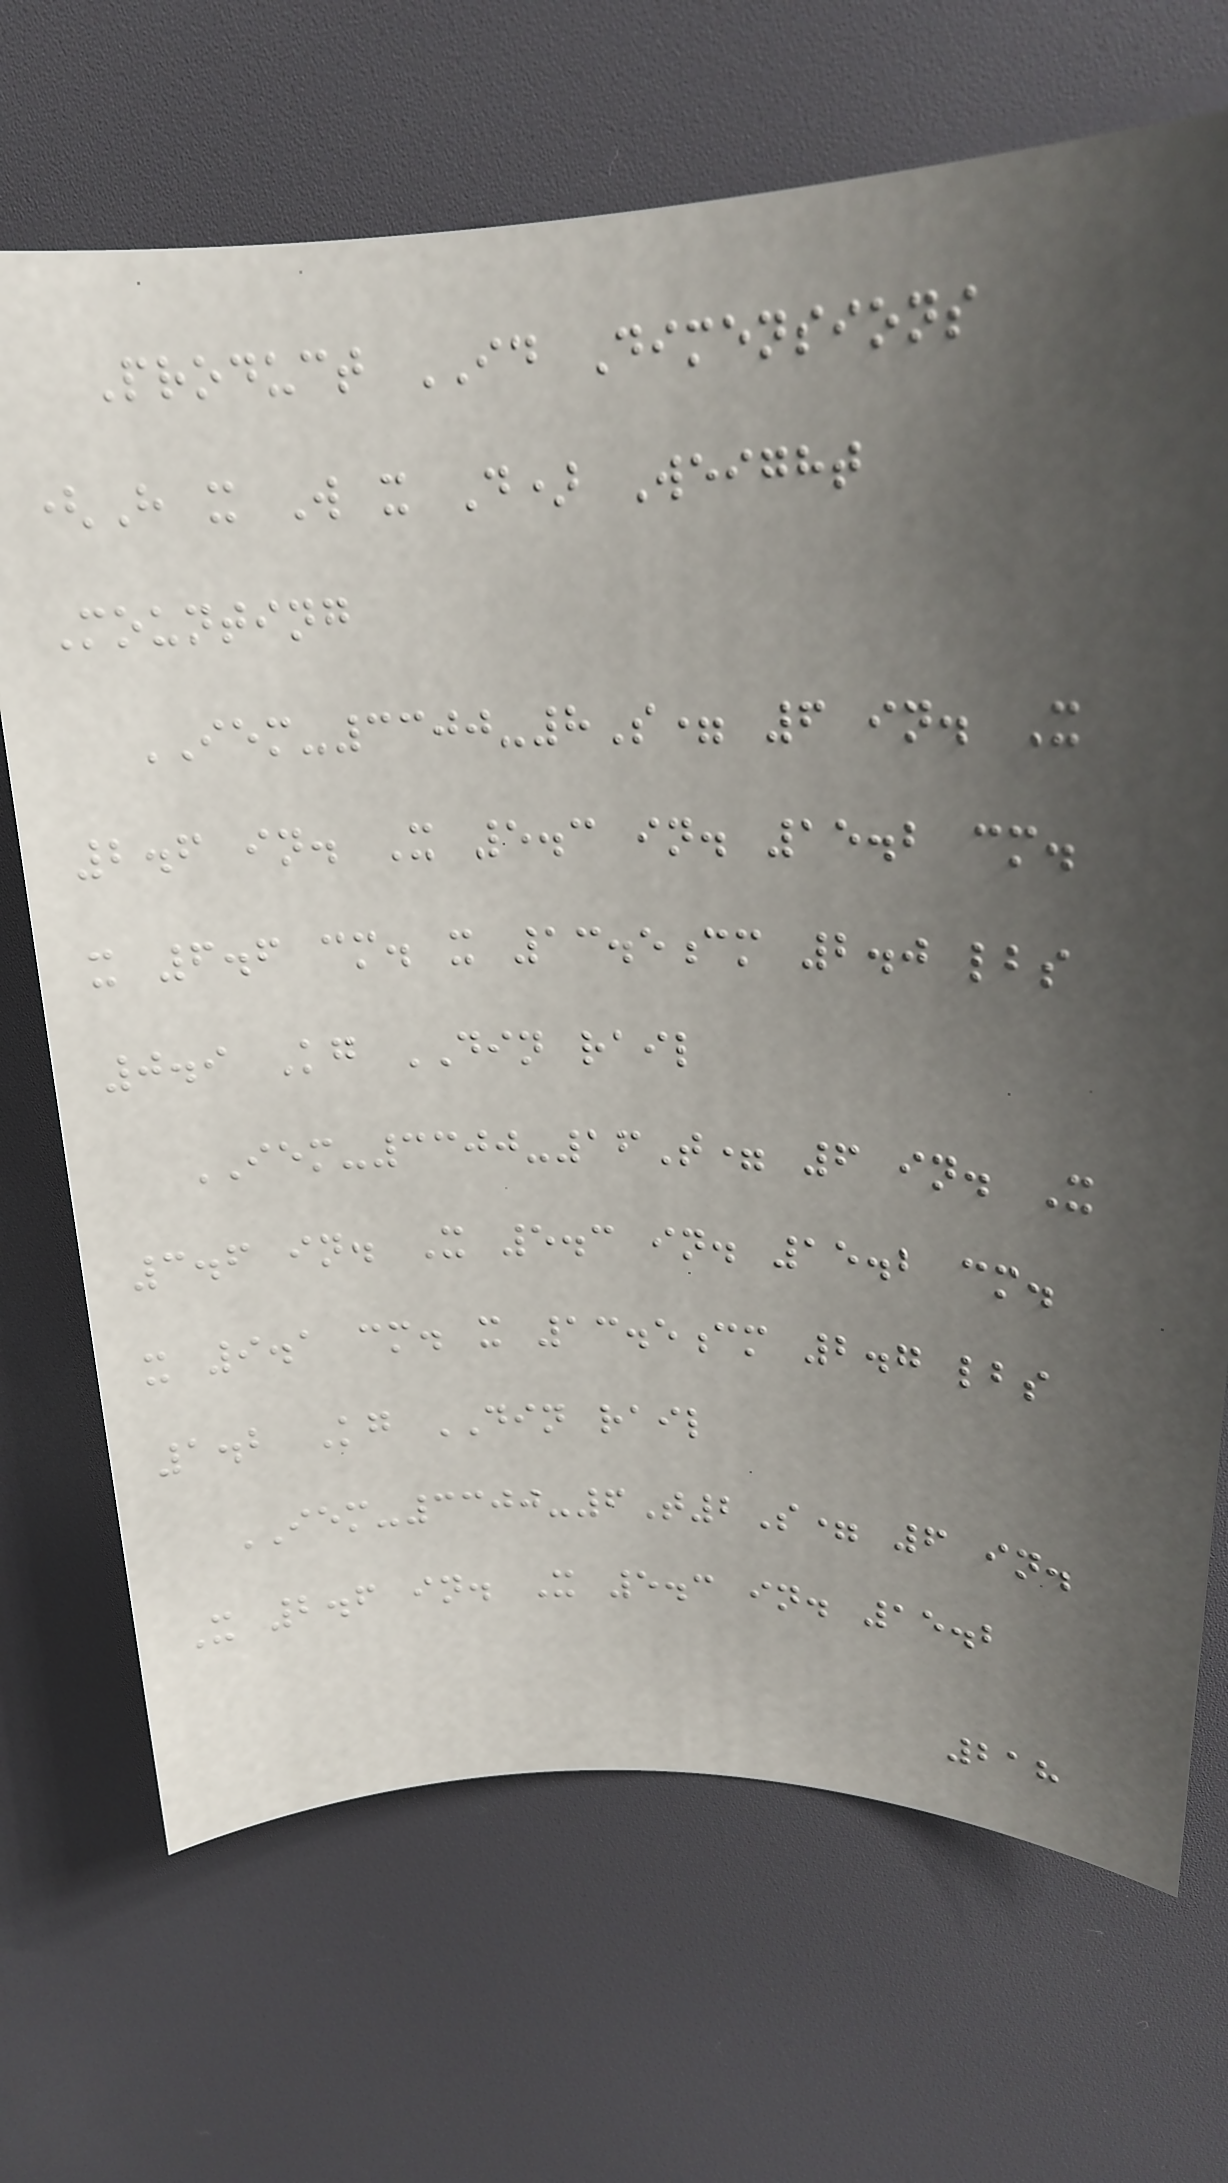Product ID Dimensions
(H x W x D) Weight
Mounting
IEM-3300-8S= 6 in. X
2.6 in. X 5.3 in. 15.2 cm.
x 6.6 cm. x 13.5cm 2.0 lbs
0.9 Kg DIN rail
IEM-3300-16T= 6 in. X
3.6 in. X 5.3 in. 15.2 cm.
x 9.1 cm. x 13.5cm 2.7 lbs
1.2 Kg DIN rail
IEM-3300-6T2S= 6 in.
X 2.6 in. X 5.3 in. 15.2
218
